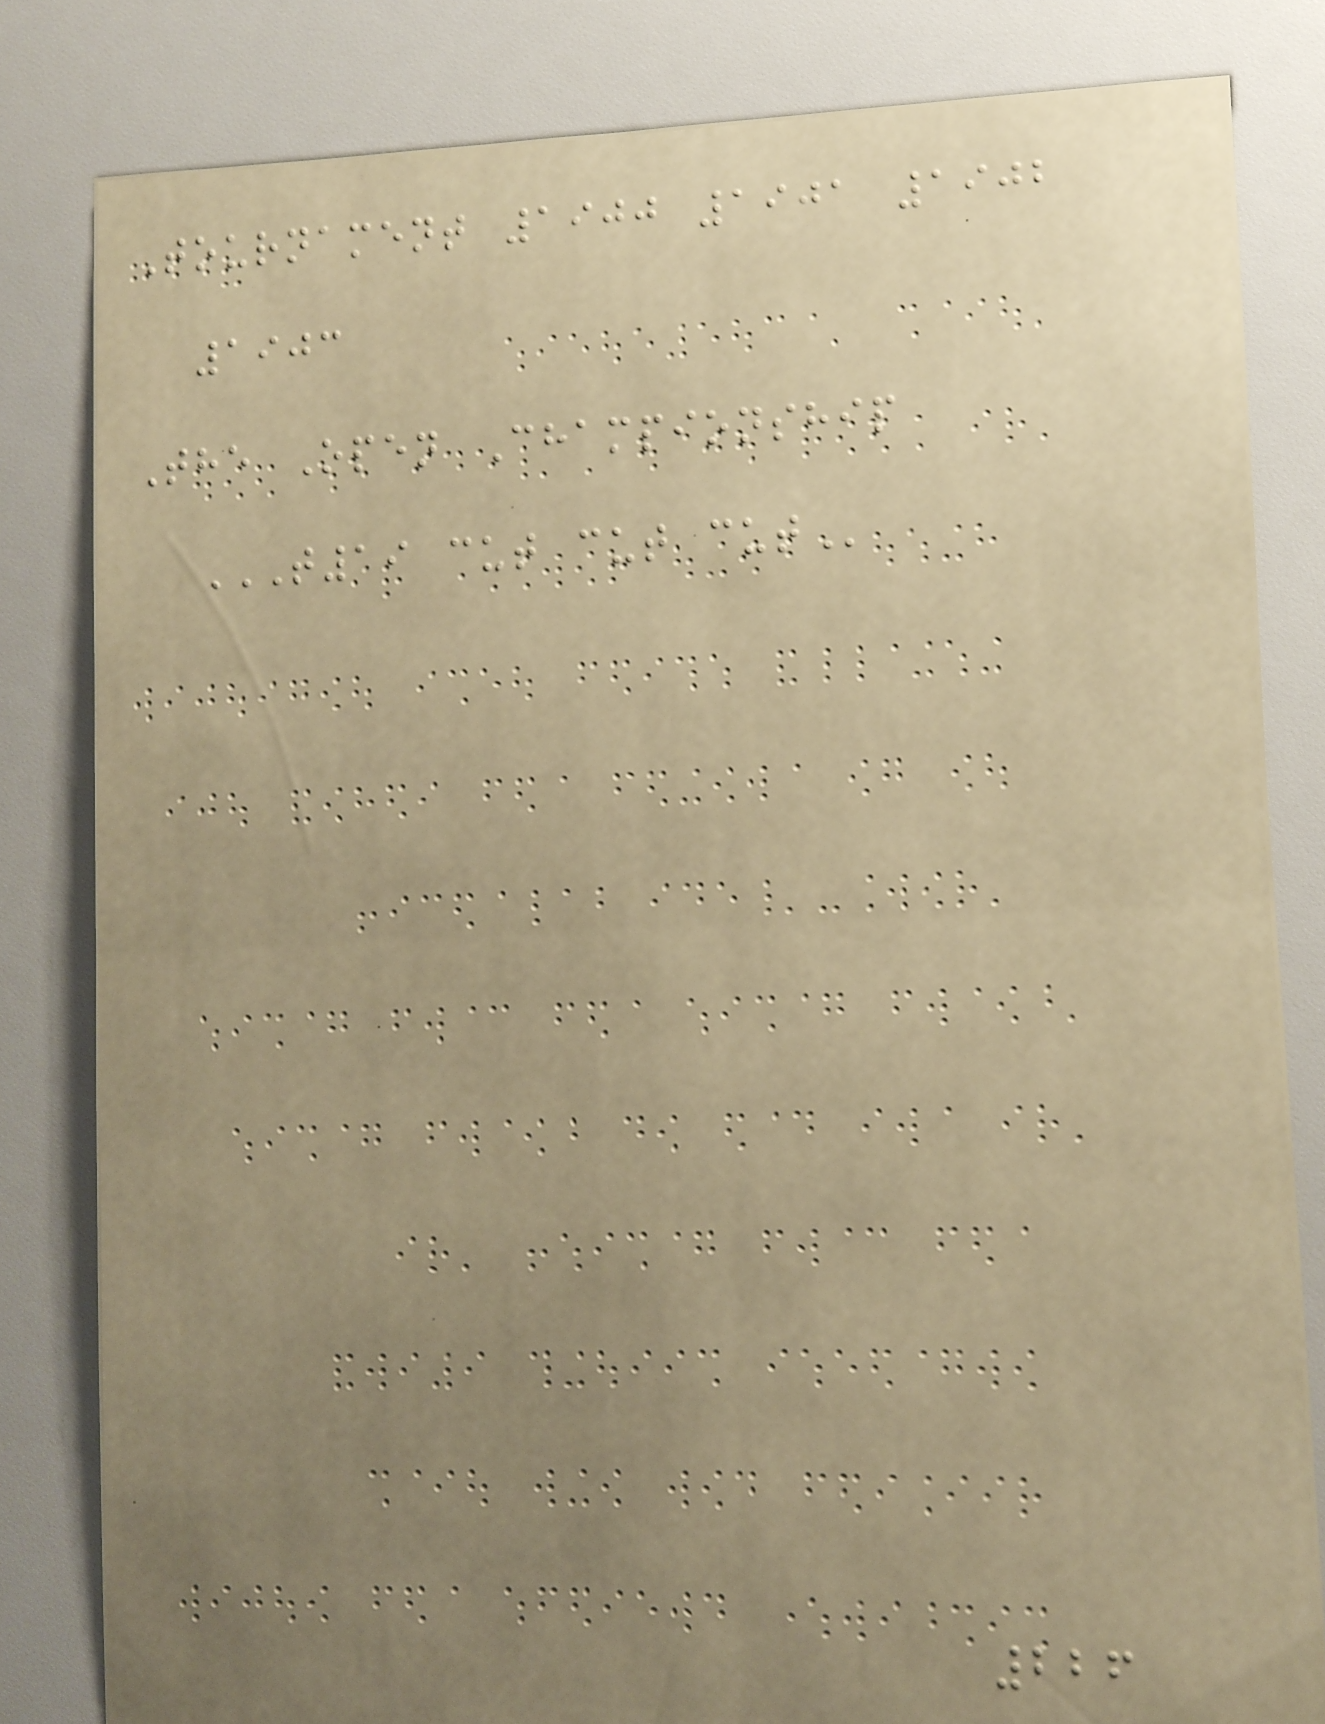Tournament 1900 1901 1902
1903
The Open Championship
T19 CUT CUT CUT
226
